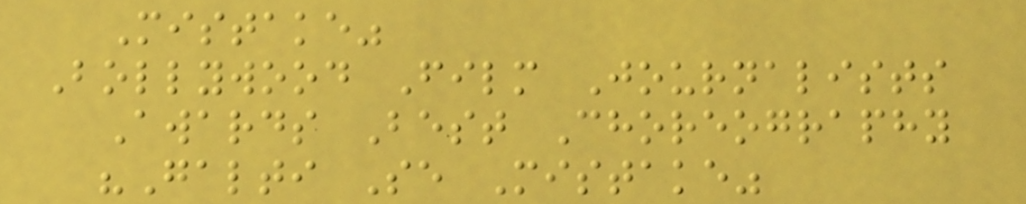Mistake"
Bollywood Film Journalists
Awards Best Choreography
"Galti Se Mistake"
